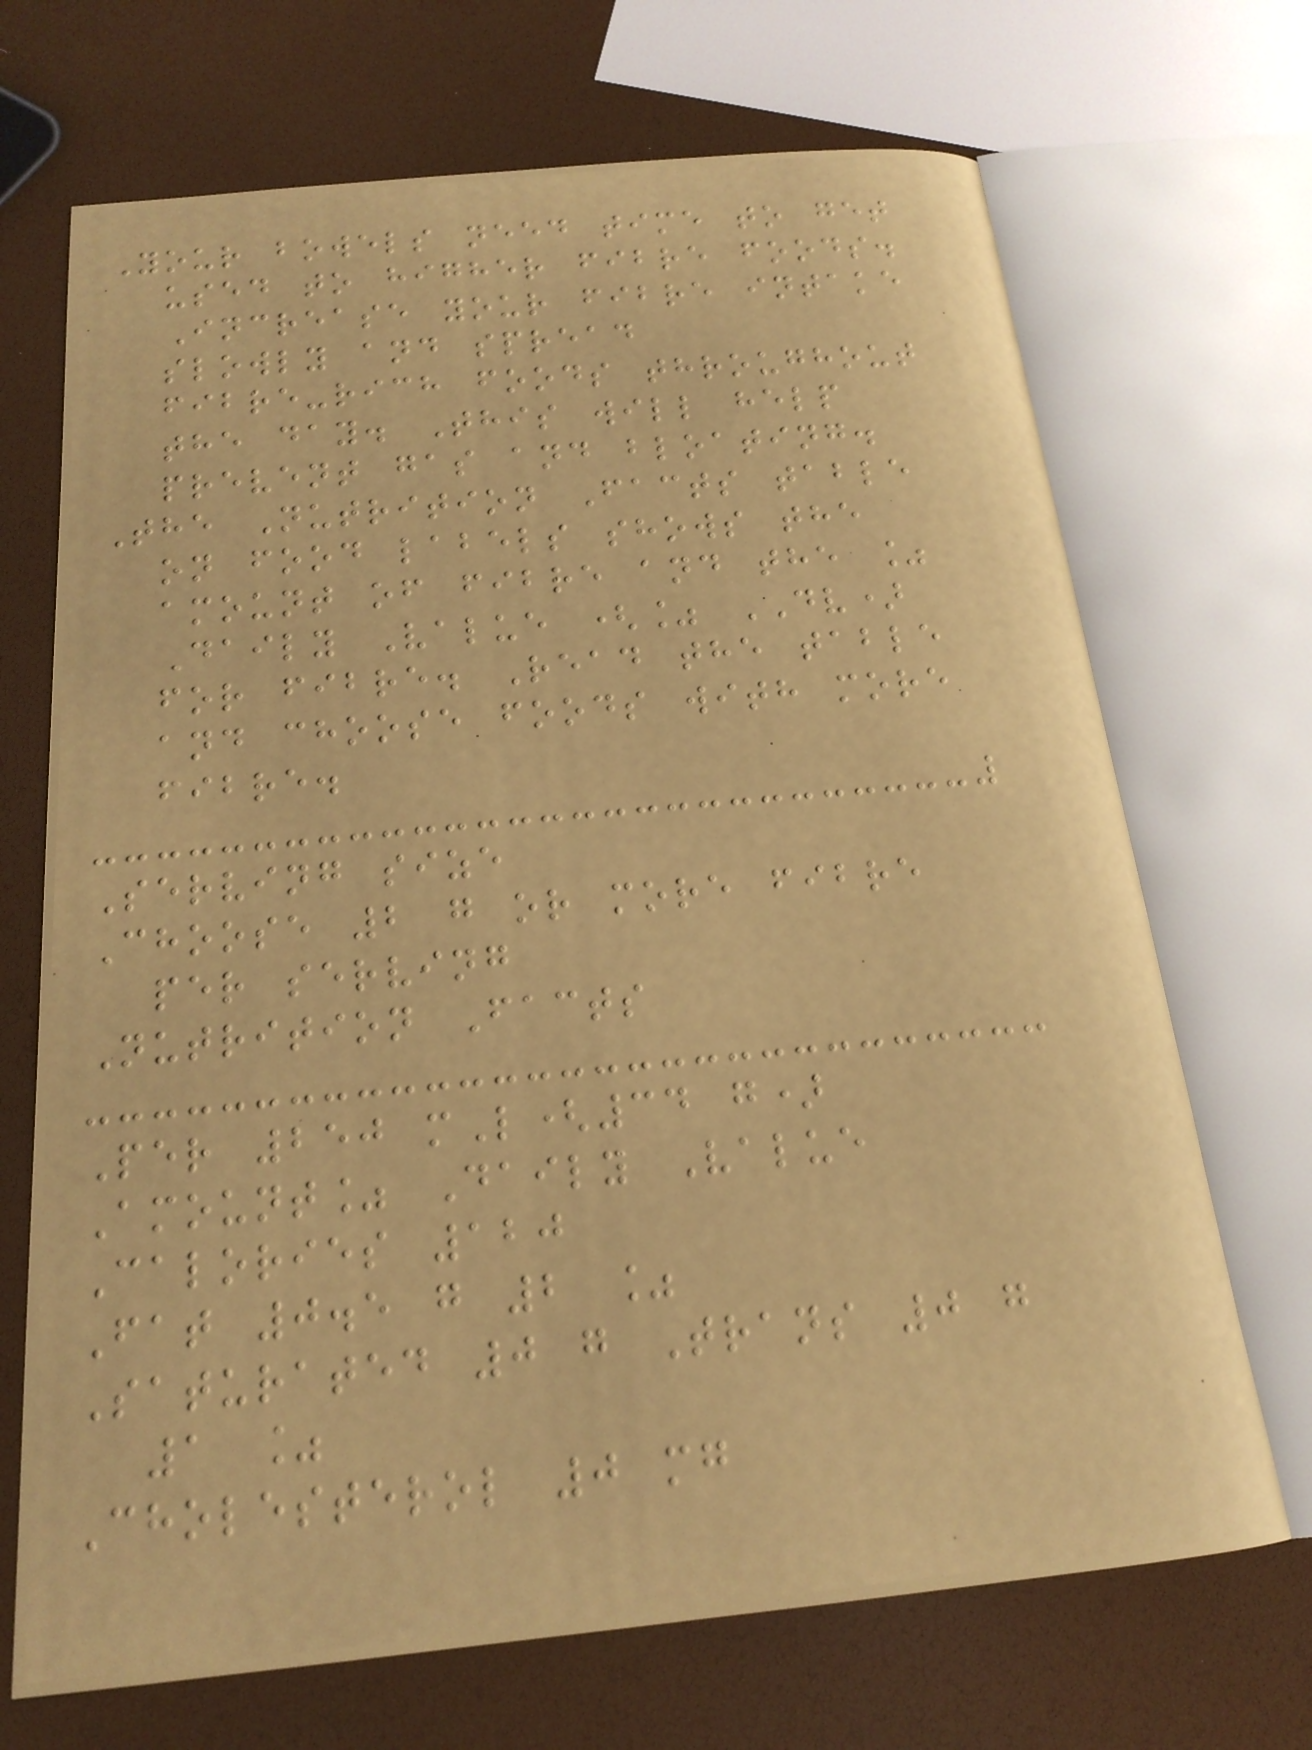Your bowels need time to get
used to higher fibre foods.
Increase your fibre intake
slowly and spread
fibre-rich foods throughout
the day. This will help
prevent gas and bloating.
The Nutrition Facts table
on food labels shows the
amount of fibre and the %
Daily Value (% DV)
for fibre. Read the table
and choose foods with more
fibre.
Serving size
Choose 2 g or more fibre
per serving
Nutrition Facts
Per 250 mL(34 g)
Amount% Daily Value
Calories 120
Fat 0.5 g 2 %
Saturated 0 g Trans 0 g
1 %
Cholesterol 0 mg
